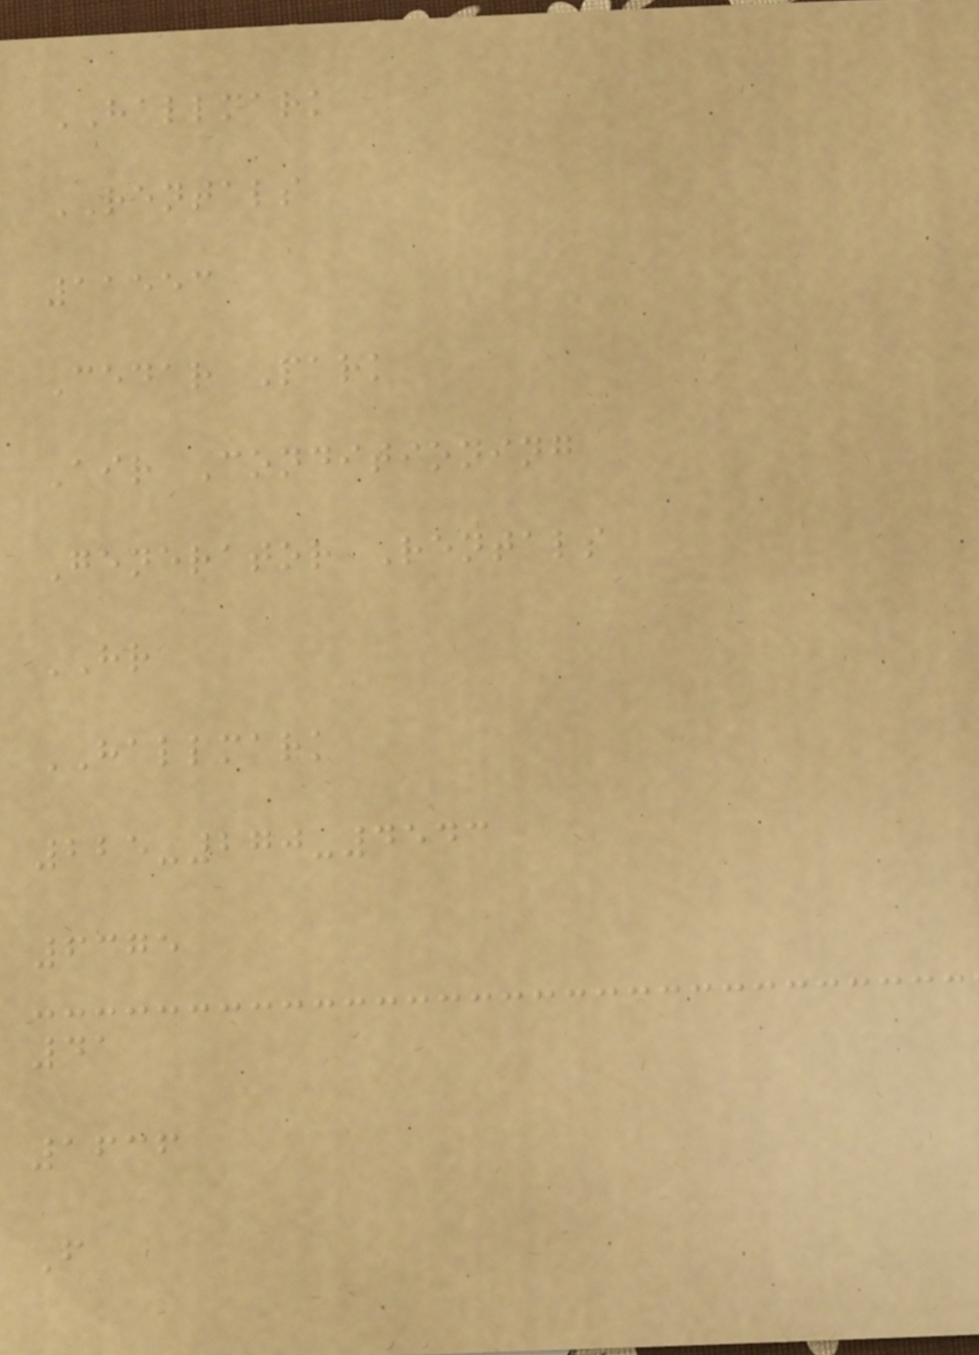HALLMARK
RENTALS
11553
Cedar Park
Air Conditioning
Generator Rentals
HR
HALLMARK
225-270-4543
6375
41
1636
F
